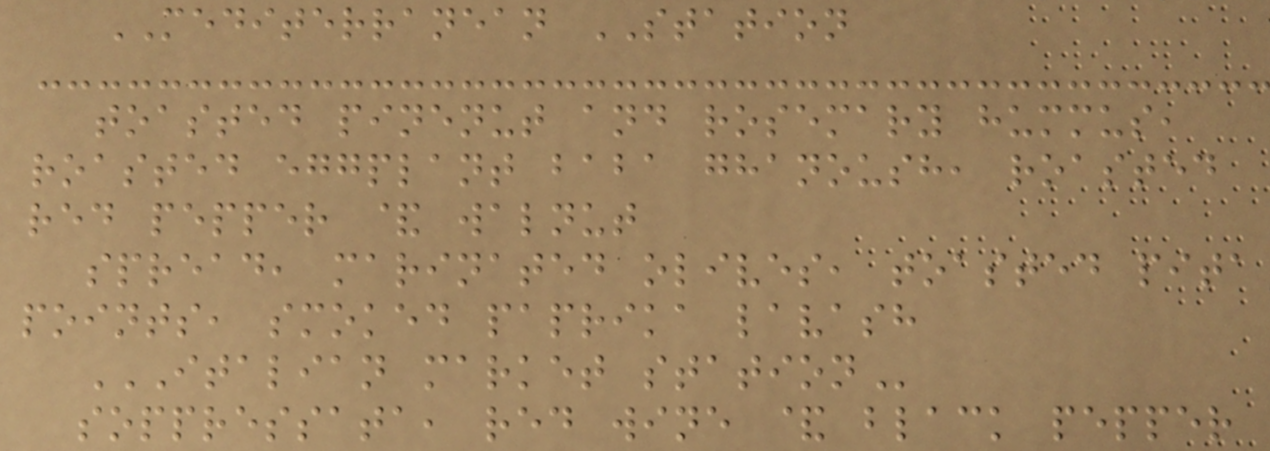MEDITERRANEAN STATION
toasted pinenut and rosemary hummus,
roasted eggplant baba ghanoush, roasted
red pepper & walnut
spread, marinated olives, toasted pita
points, smoked paprika lavash
ITALIAN MARKET STATION
soppressata, red wine & black pepper
